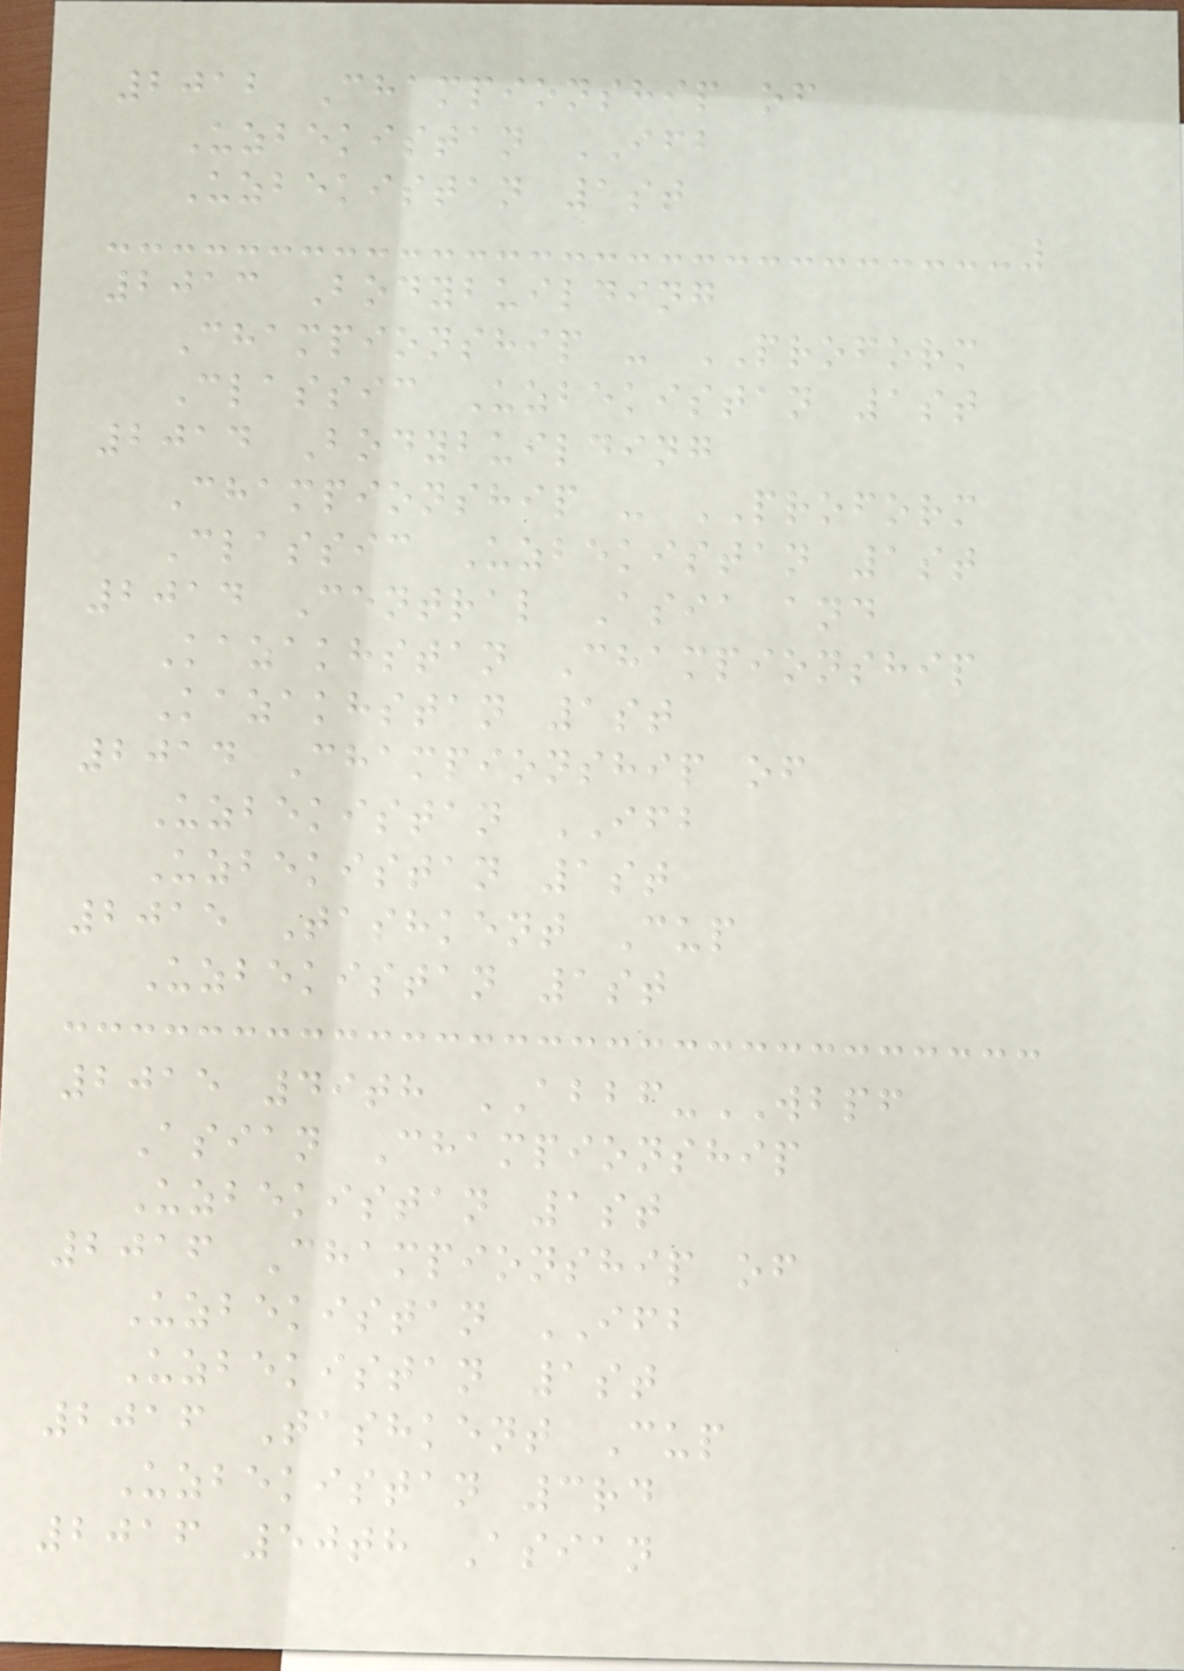2012 Championship of
Uzbekistan IFB
Uzbekistan 1st
2013 Bodybuilding
Championship - PROFORM
Classic Uzbekistan 1st
2014 Bodybuilding
Championship - PROFORM
Classic Uzbekistan 1st
2014 Central Asia and
Kazakhstan Championship
Kazakhstan 1st
2014 Championship of
Uzbekistan IFB
Uzbekistan 1st
2015 Tashkent Cup
Uzbekistan 1st
2015 49th ABBF-WBPF
Asian Championship
Uzbekistan 1st
2016 Championship of
Uzbekistan IFB
Uzbekistan 1st
2016 Tashkent Cup
Uzbekistan 3rd
2016 50th Asian
